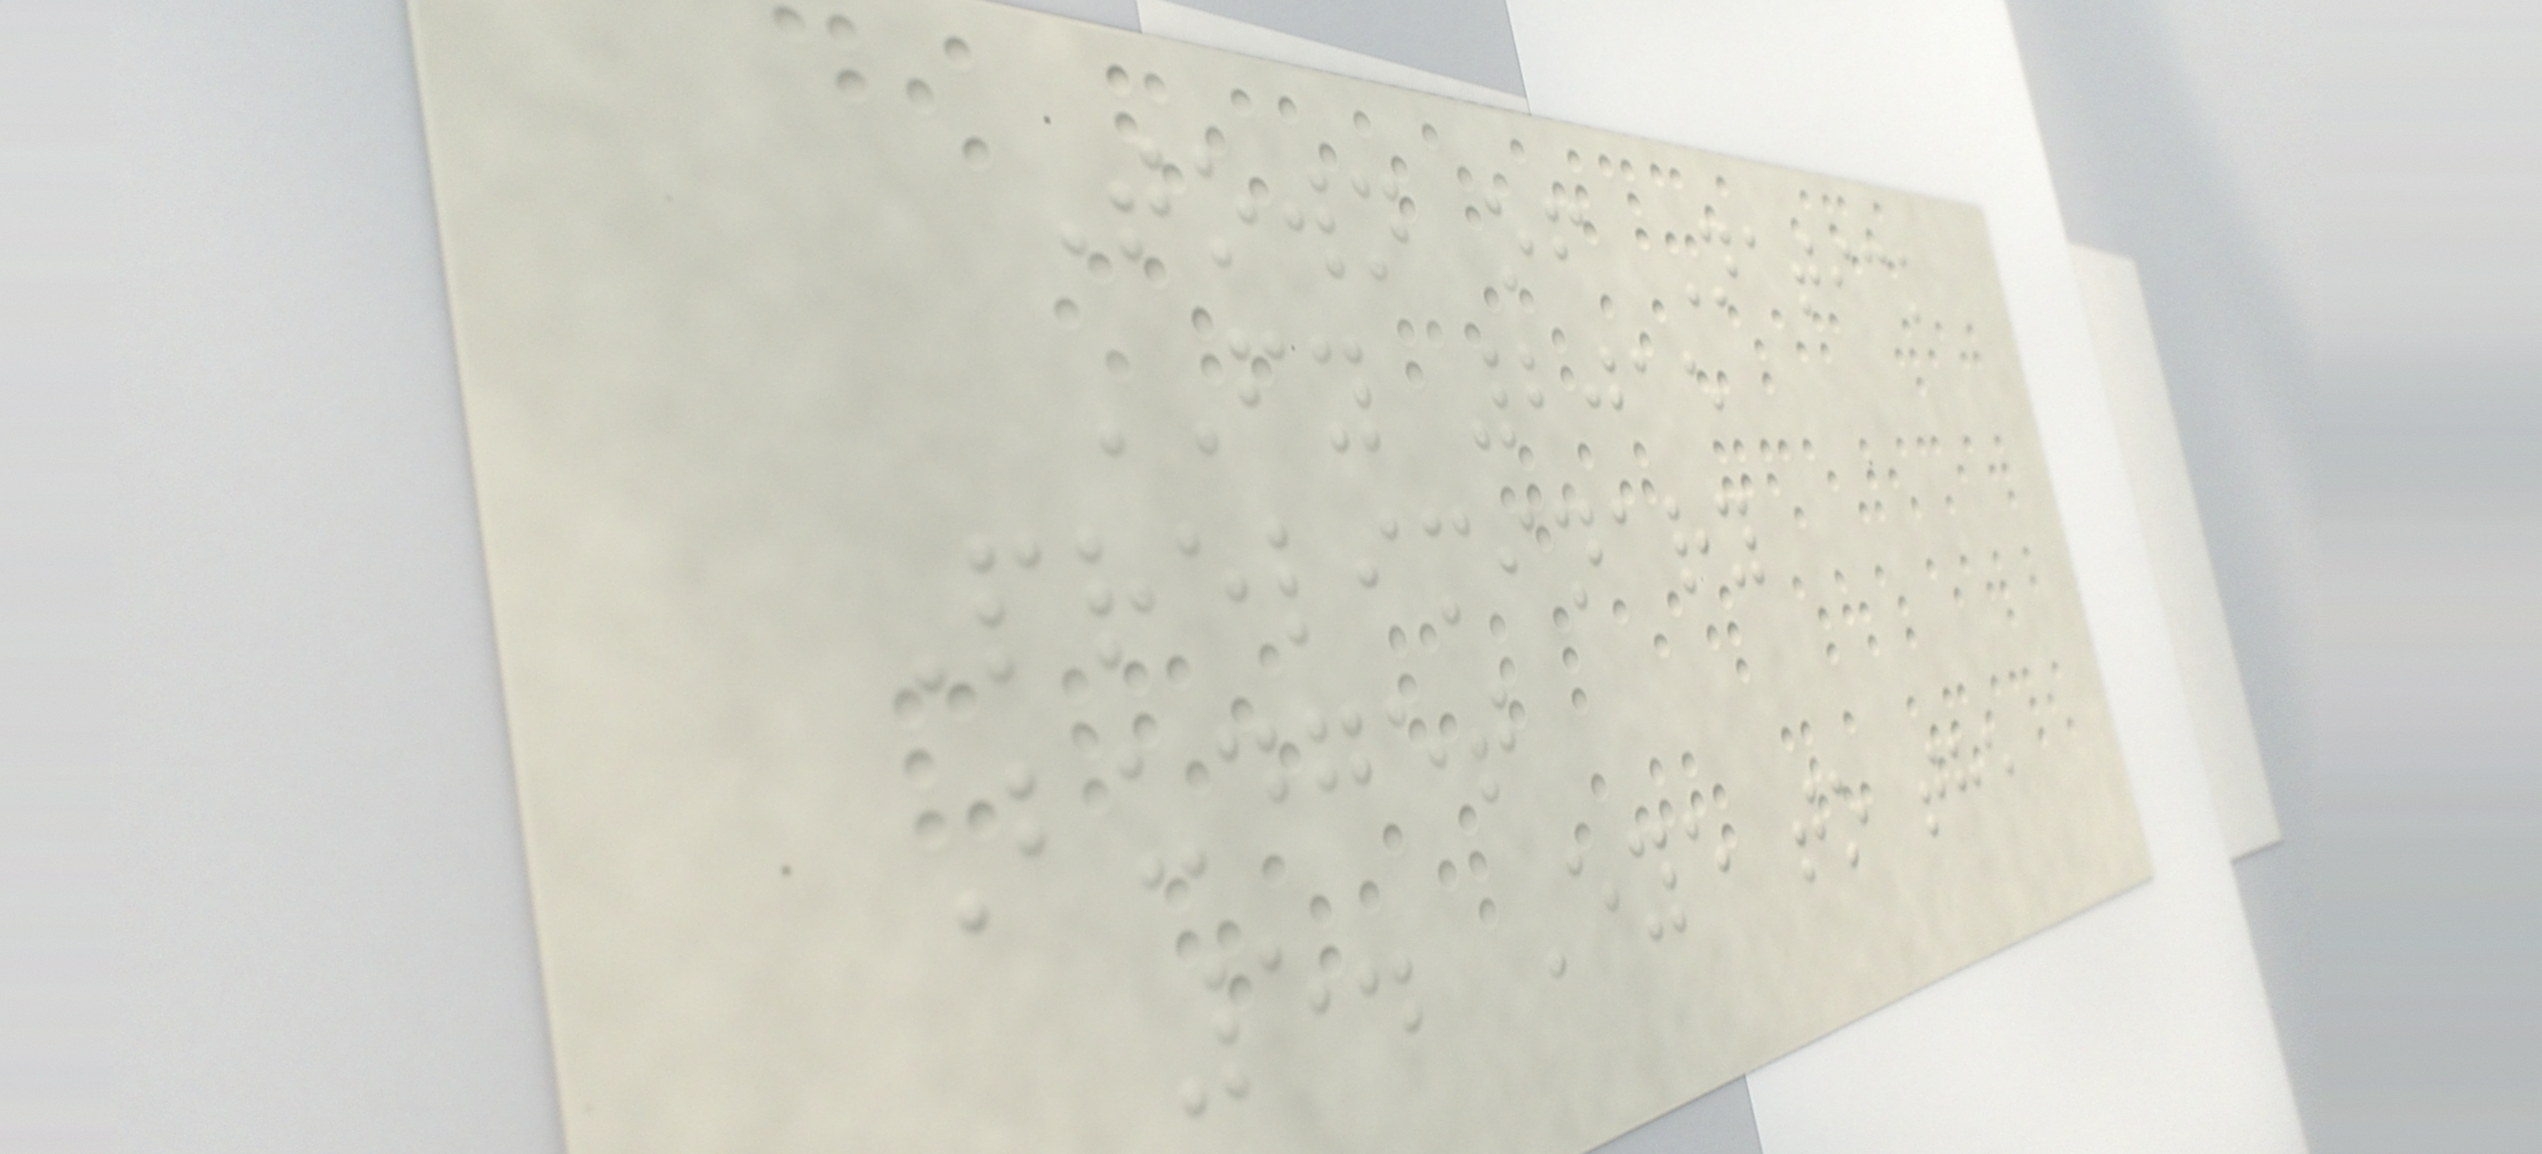Town of Natick
FY 2015
Preliminary
Budget
5. Eye to the
